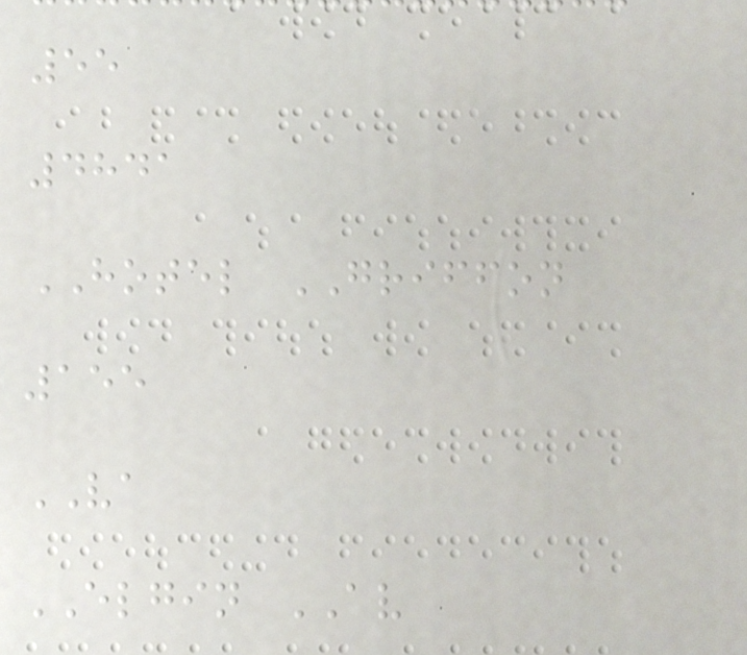55
4841
HOTEL GRIFFON
155
VA
ELGIN AV
